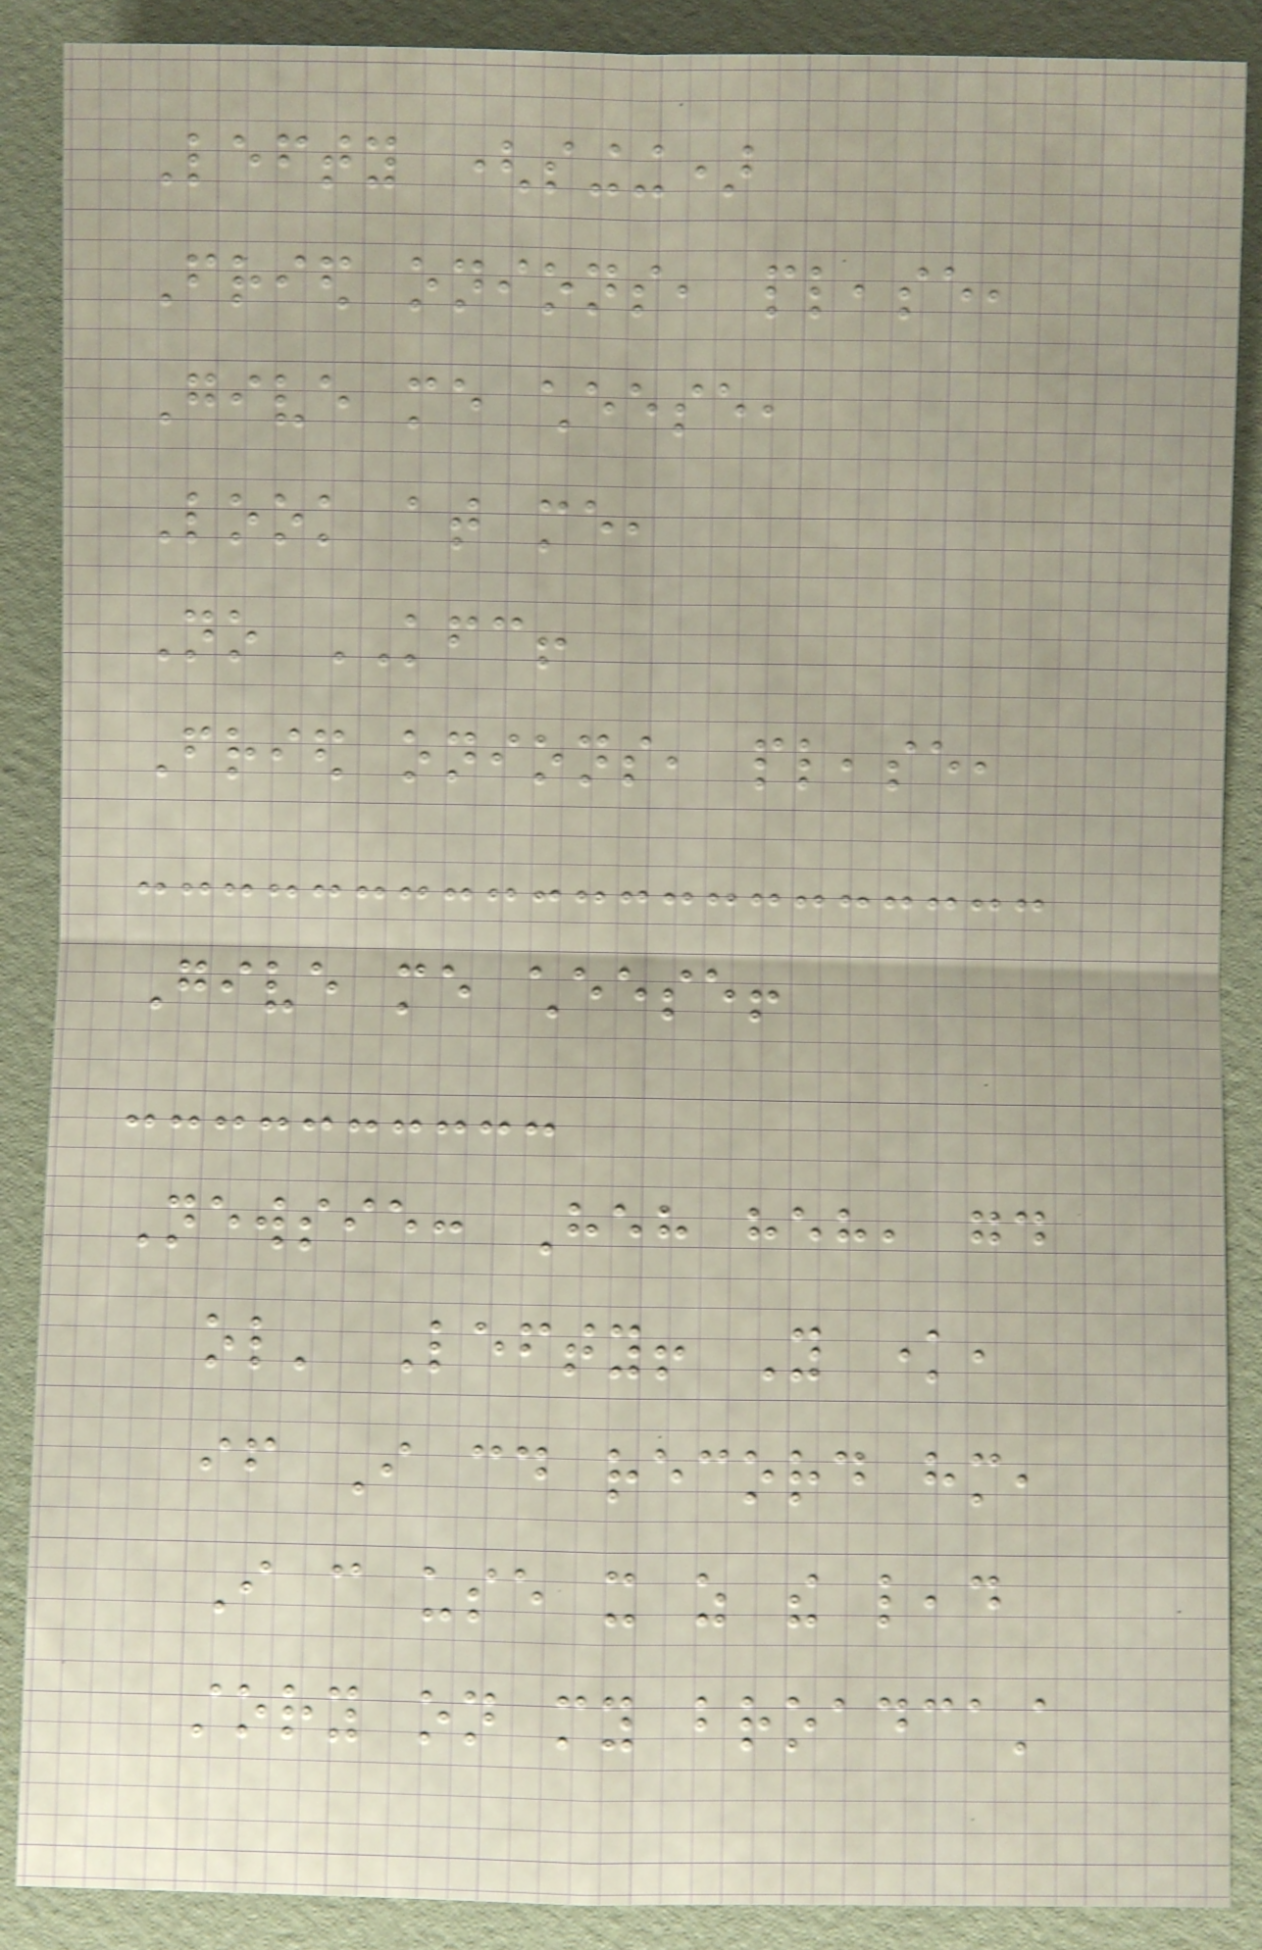Lefty (singing)
Fried onions, please,
Give me cheese,
Look at me,
No KFC!
Fried onions, please,
Give me cheese!
Newsie: Heh heh, good
ol' Lefty! You know,
if I could record him,
I can use it as the lead
story on my broadcast
